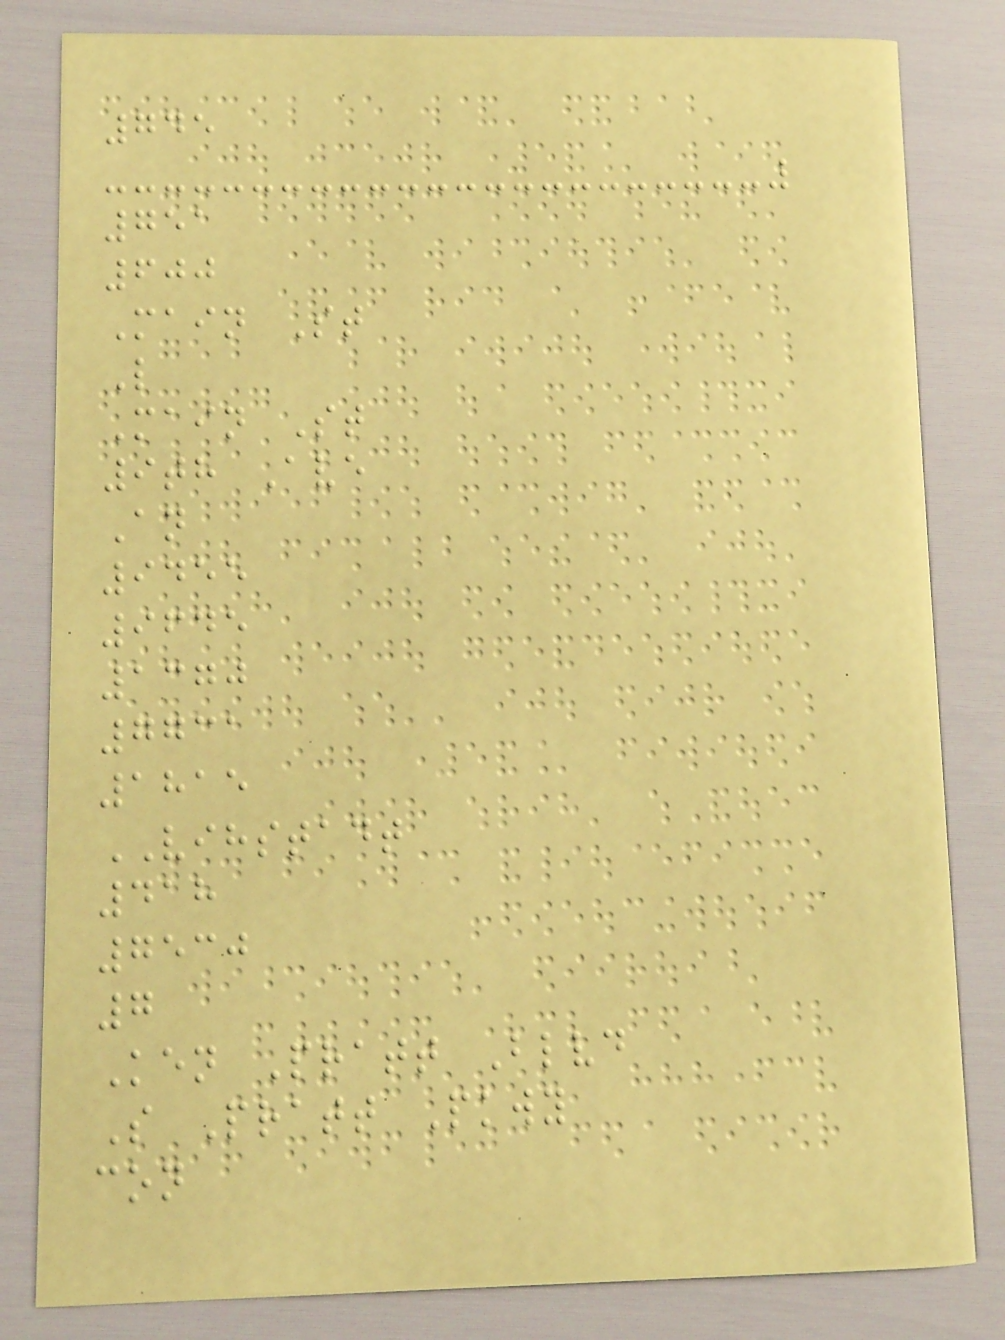745
751
600
Main St
L
Main St
9th Ave
An
9455
9645
1370
7731
1815
VIHSTADT
418
7530
7
Ken Pratt Blvd
S Pratt Pkwy
con
